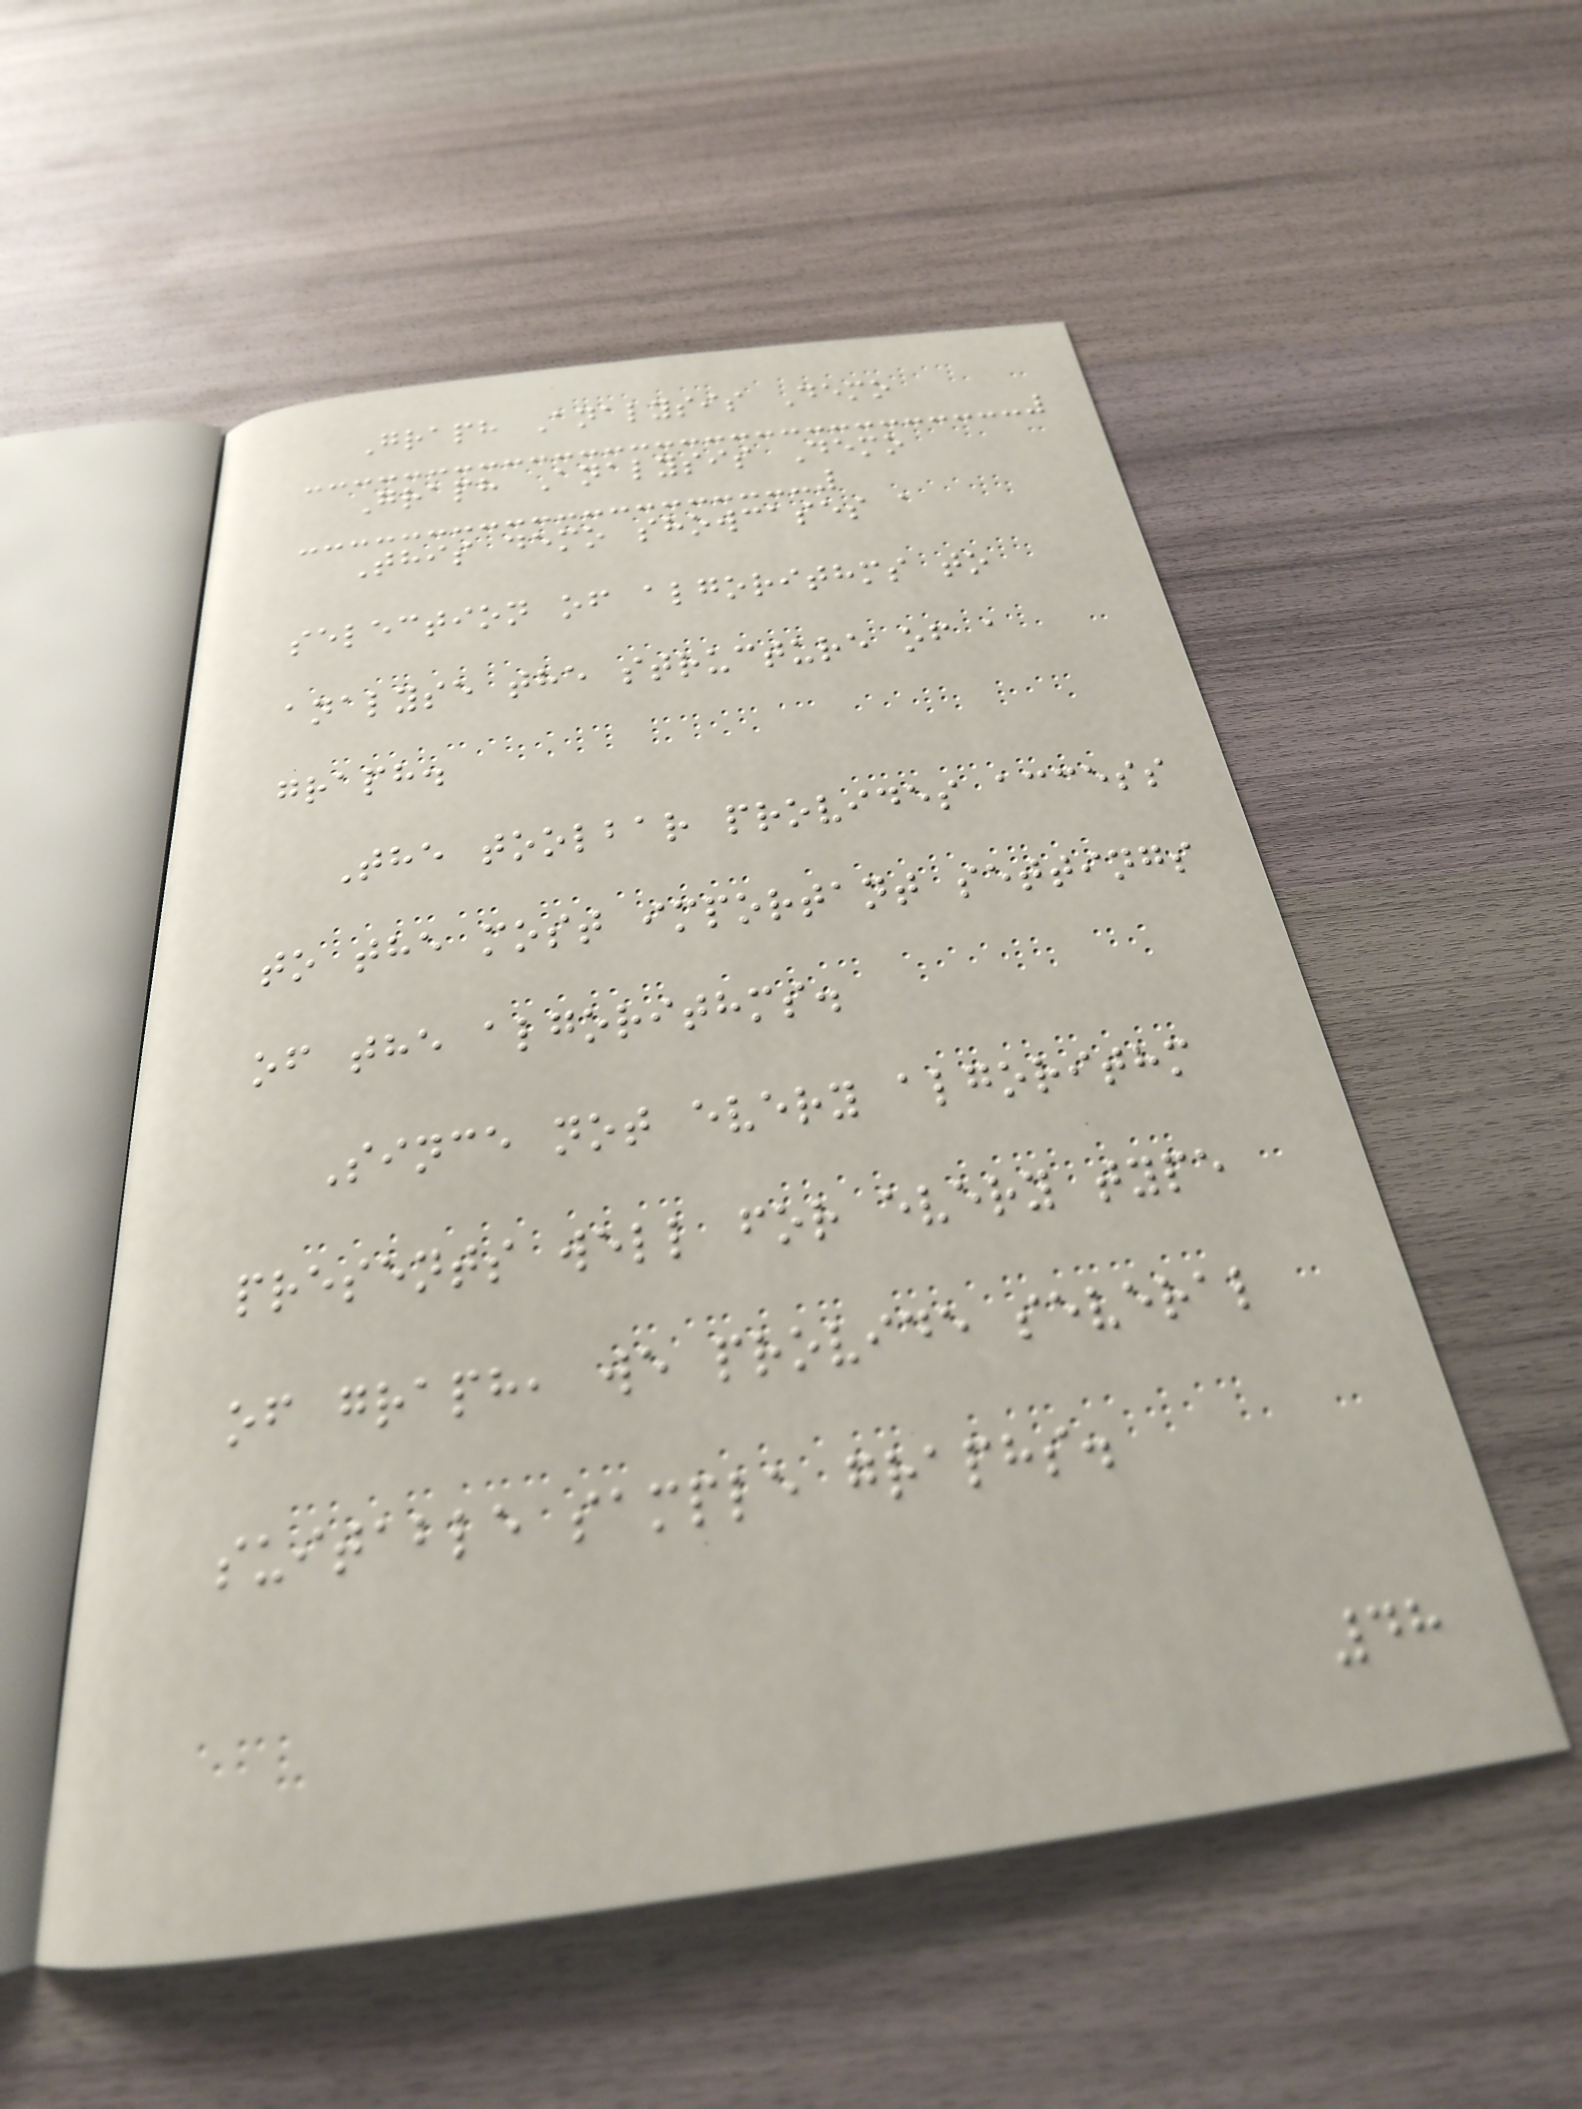Graph Analysis Demo
Graph Analysis Demo
This demo showcases a
selection of algorithms to
analyse the structure of a
graph.
The toolbar provides access
to the most important settings
of the algorithms.
Since not every algorithm
presents well for every type
of graph, we provide several
suitable sample graphs.
48
